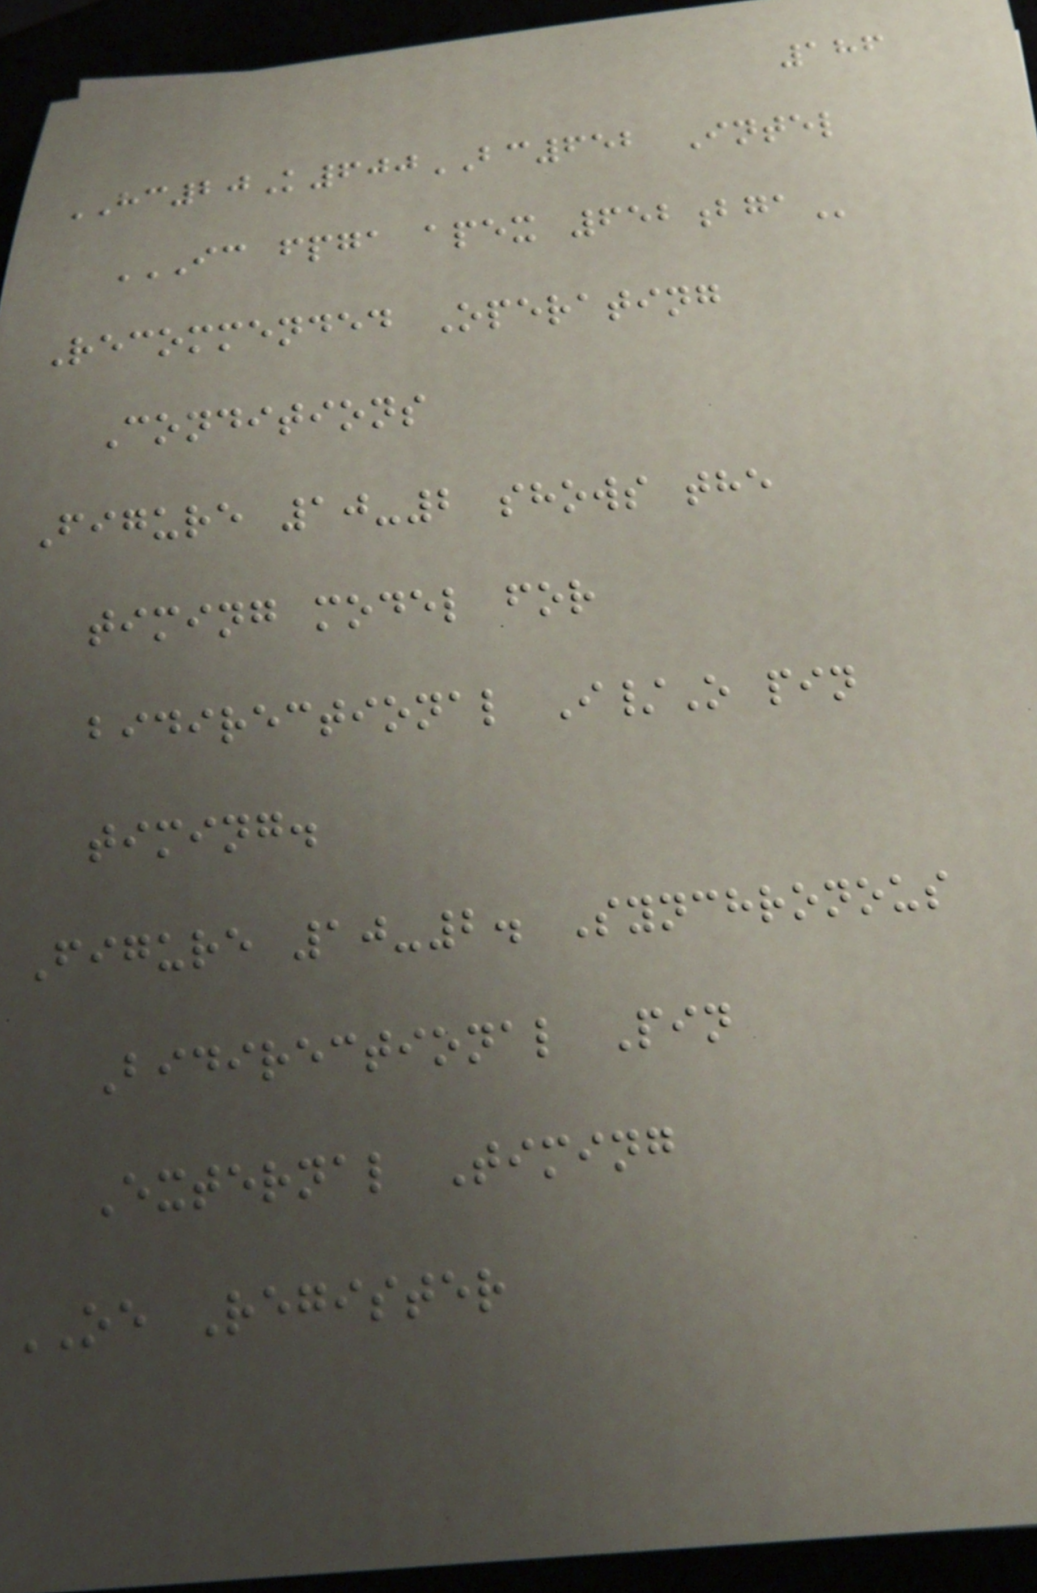186
HC20K600BC652 Intel
IC FPGA APEX 652BGA
Recommended Operating
Conditions
Figure 10-2 shows the
timing model for
bidirectional I/O pin
timing.
Figure 10-2. Synchronous
Bidirectional Pin
External Timing
OE Register
